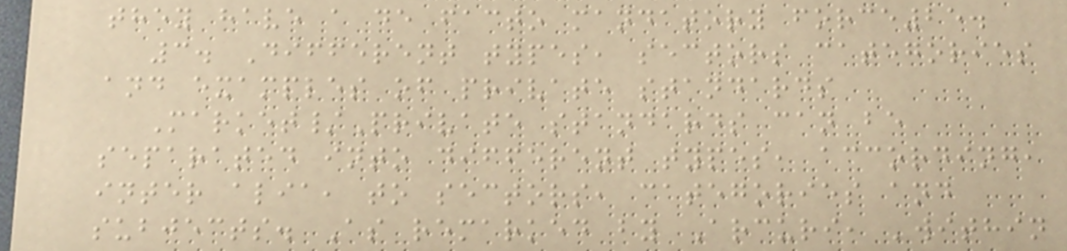they have a de facto mandatory force25.
3. Different types, sectors categories
and examples of private standards
Market/Private standards can be
separated into different types, according,
inter alia, to sectors, categories and
subjects. As remarked by Arcuri, 'within
